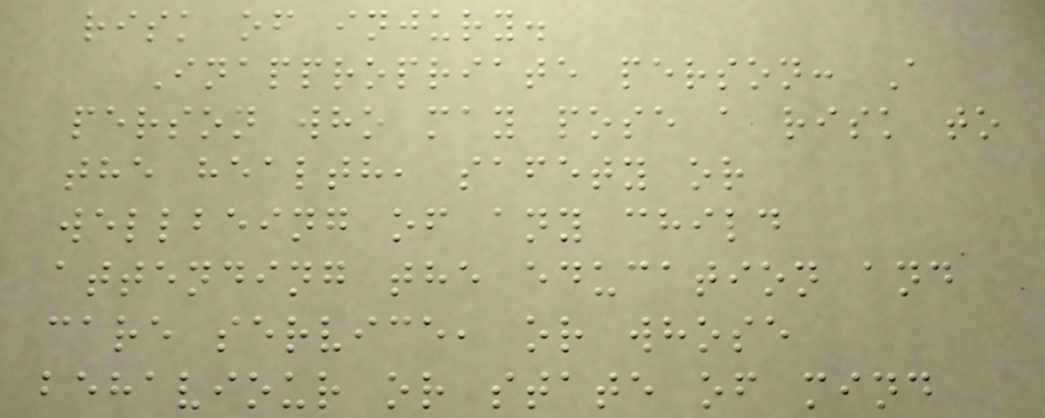risk of injury.
Inappropriate person: A
person who may pose a risk to
the health, safety or
wellbeing of any child
attending the education and
care service, or whose
behaviour or state of mind
